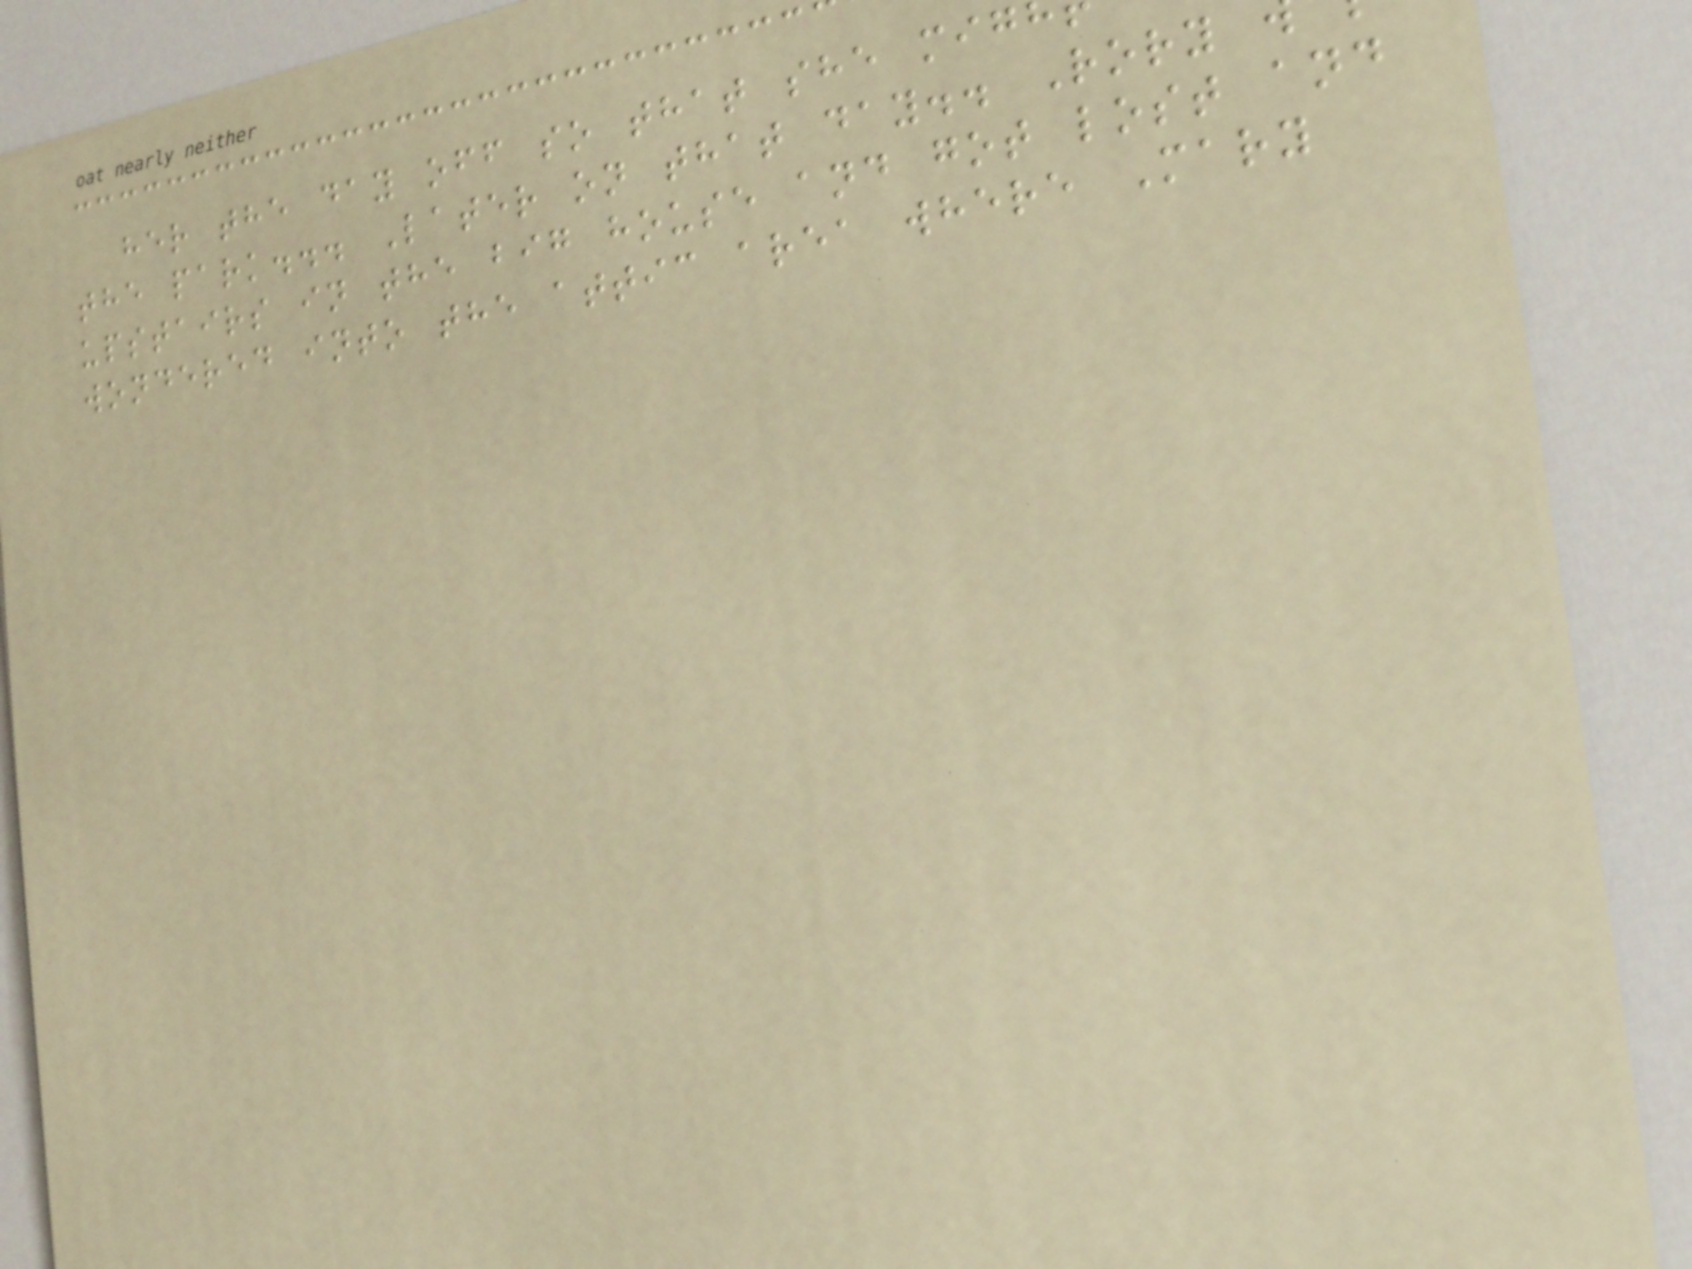her the day off so that she mig
the park... Later on that day.. Rory
upstairs in the big house and got lost and
wondered into the attic area where Mary
